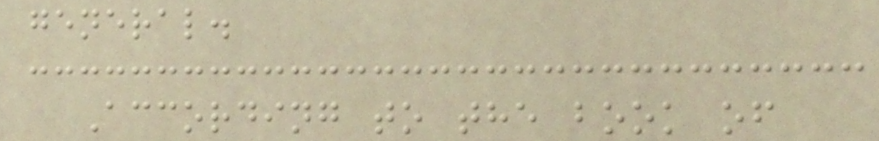general.
According to the book of
